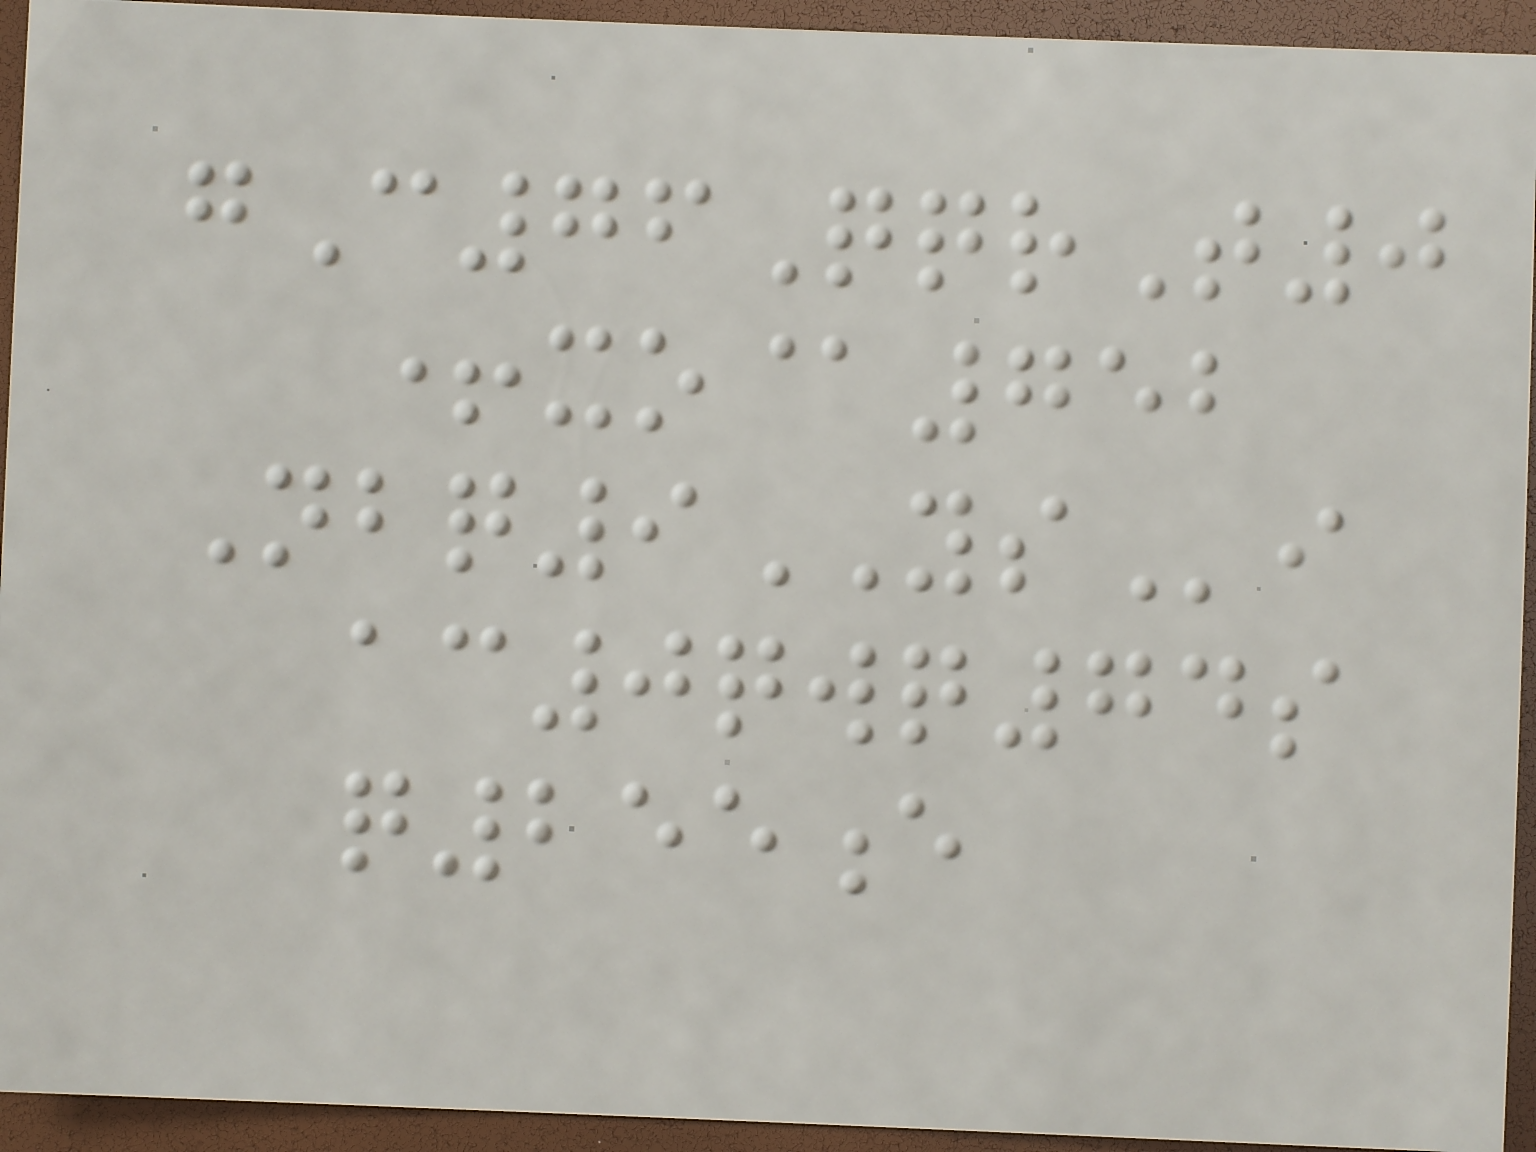gC76QqrT0
+xo@752
Nbq9YSi
ac0qwq74s
q255e
